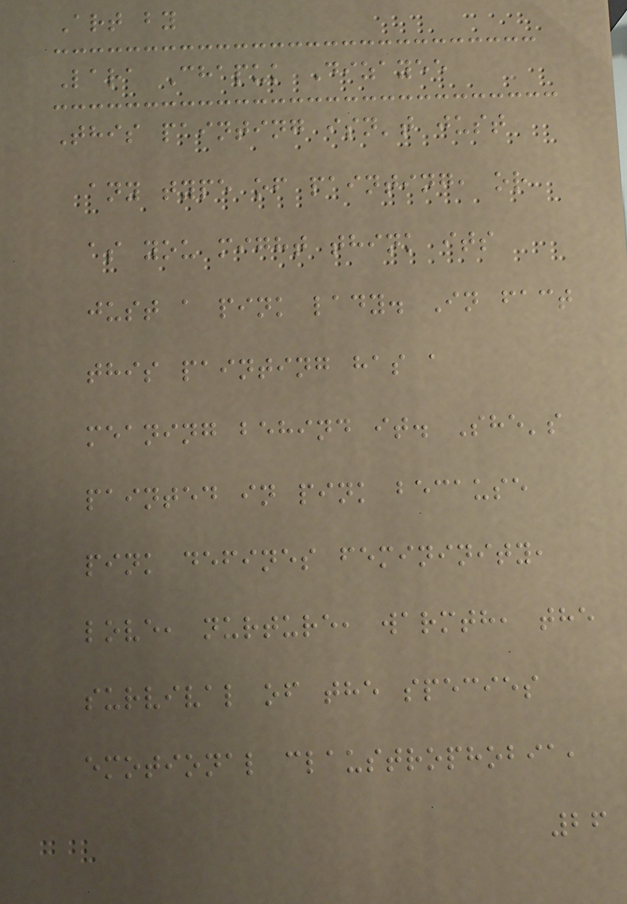Art by
Lara Chapuk Dizayee
This painting isn't just
any type of painting, or
as you might think its
just a pink lady. In fact
this painting has a
meaning behind it. She's
painted in pink because
pink defines femininity,
love, nurture, warmth, the
survival of the species
emotional claustrophobia,
26
